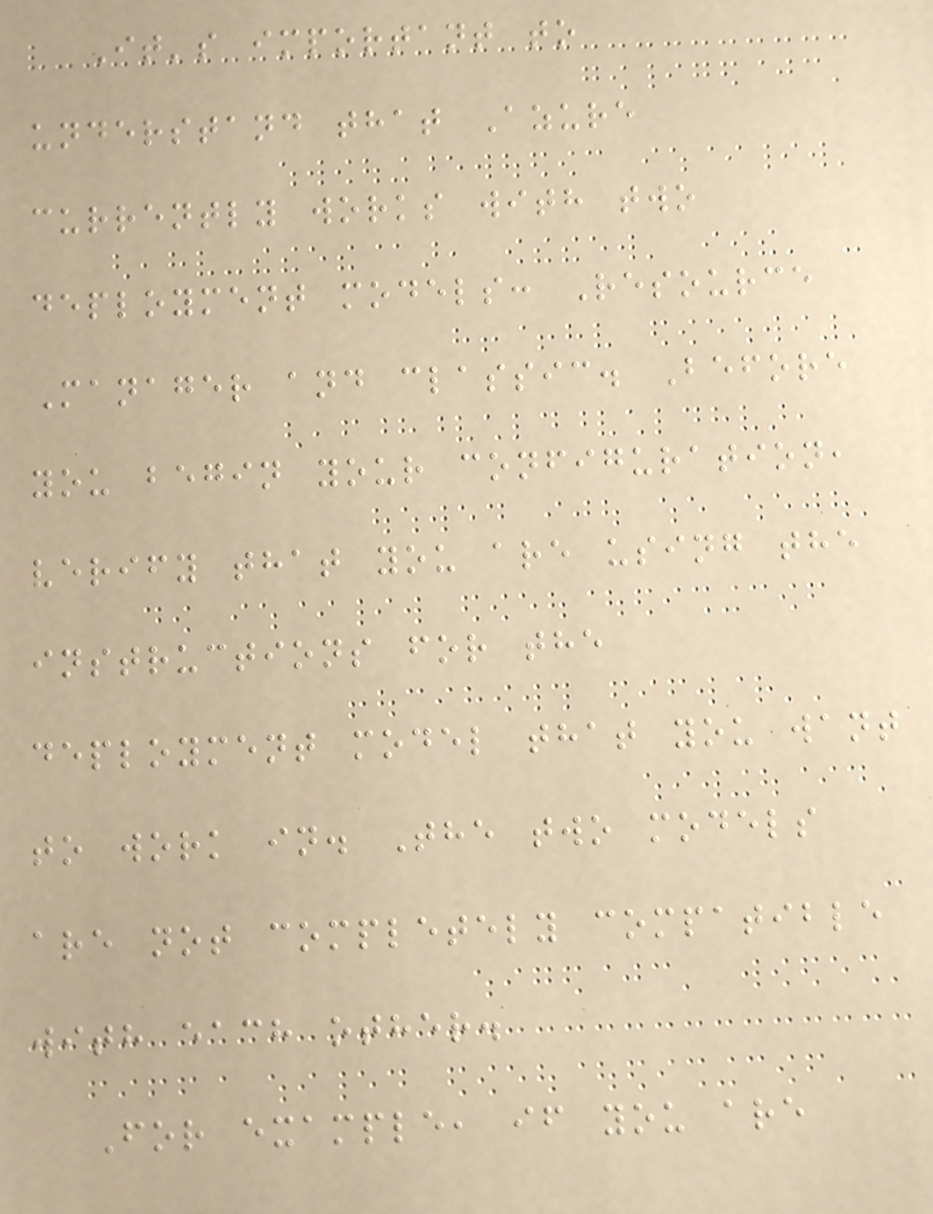It's important to
understand that Azure
currently works with two
deployment models: Resource
Manager and classic. Before
you begin your configuration,
verify that you are using the
instructions for the
deployment model that you want
to work in. The two models
are not completely compatible
with each other.
For example, if you are
